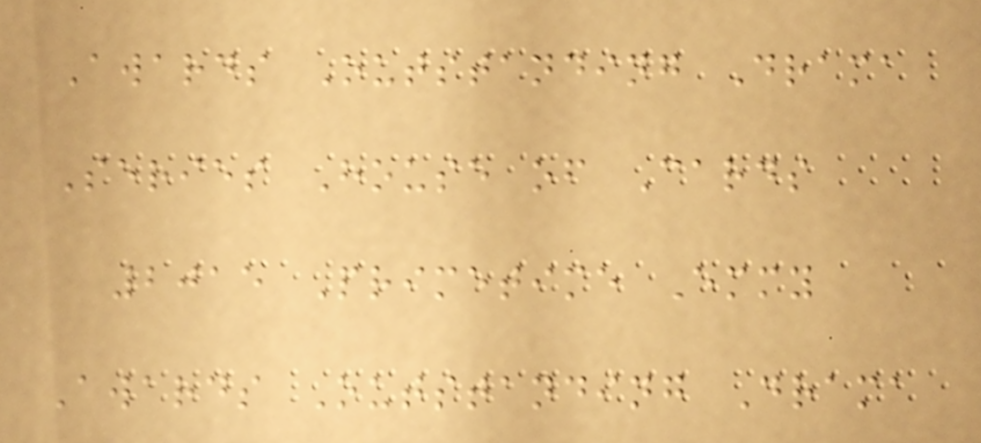Awards Outstanding Drama
Series House of Cards
2015 Primetime Emmy
Awards Outstanding Drama
